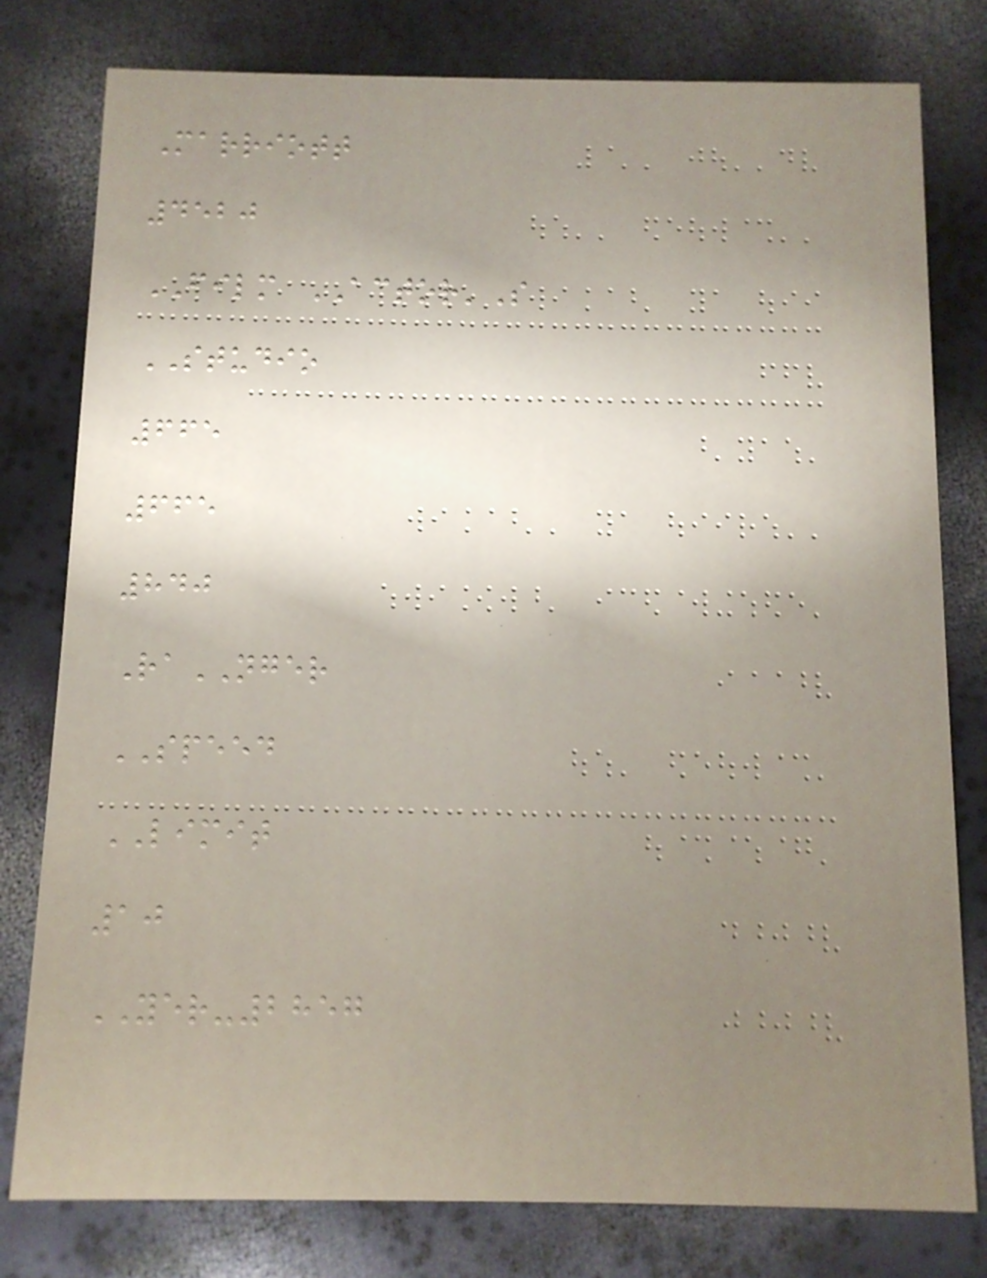Marriott
4520
FILM ACTOR'S
STUDIO
665
665
840
RaNGER
SPEED
LIMIT
10
YER-2857
